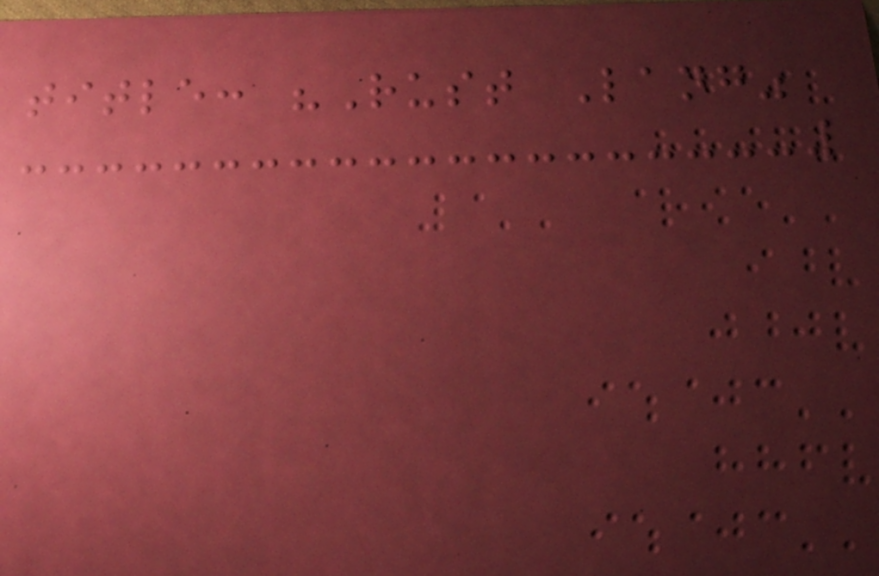title: "Rust Lang"
